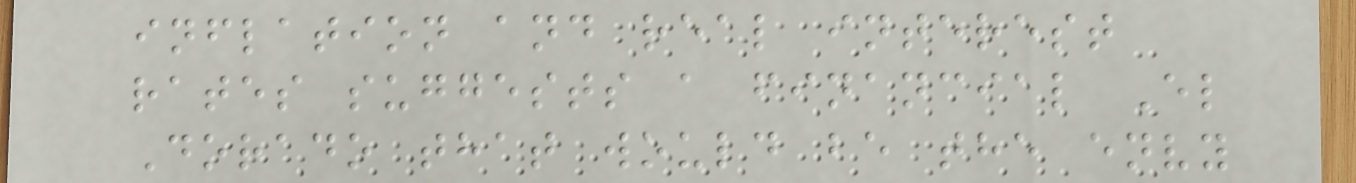inflation and real interest
rates suggests a financial El
Dorado that would be the envy
